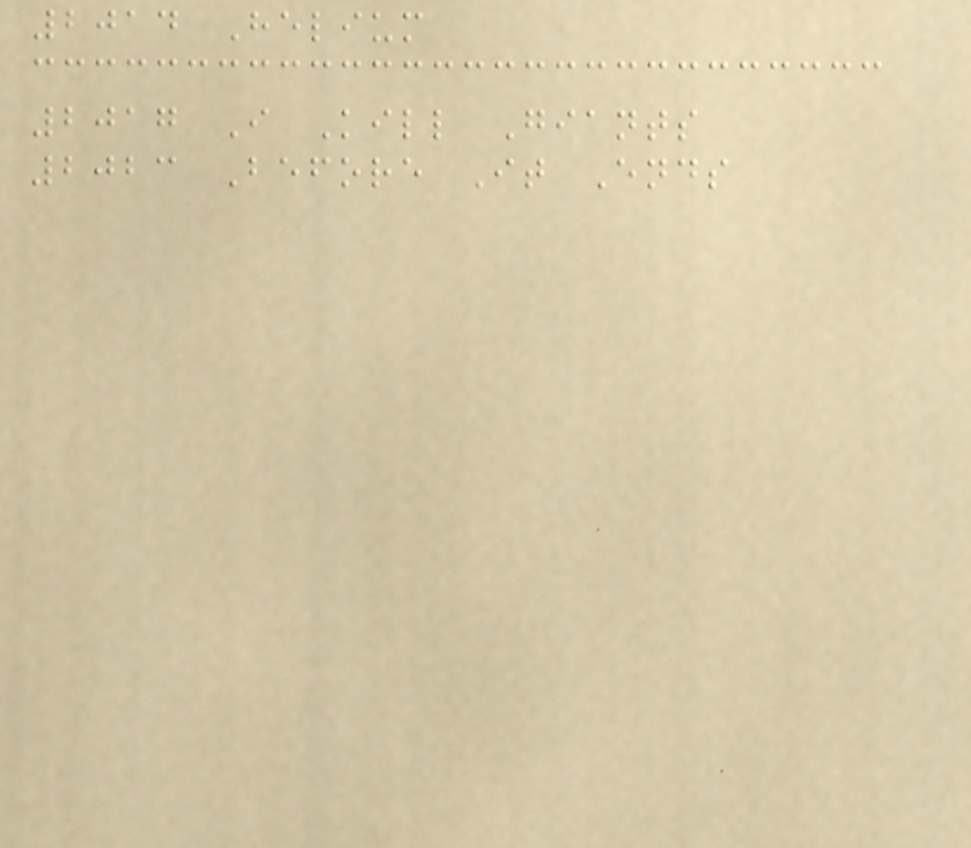2014 Helium
2017 I Kill Giants
2023 Before It Ends
